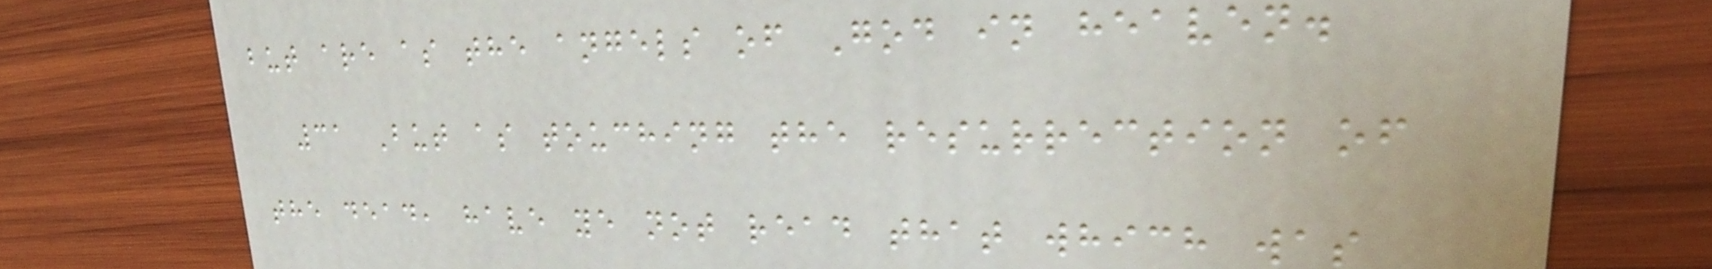but are as the angels of God in heaven.
31 But as touching the resurrection of
the dead, have ye not read that which was
